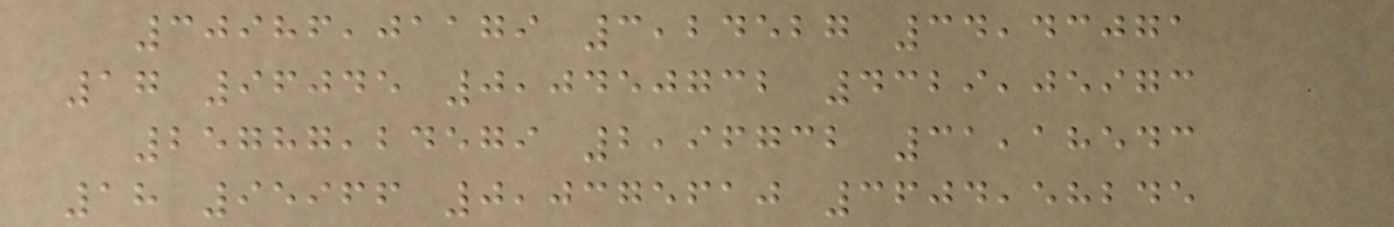30986,01179 3,24527 34,43071
17 96045 0,0450732 4329,05973
25787,24579 2,96732 31,18543
18 95966 0,0375610 3604,58245
